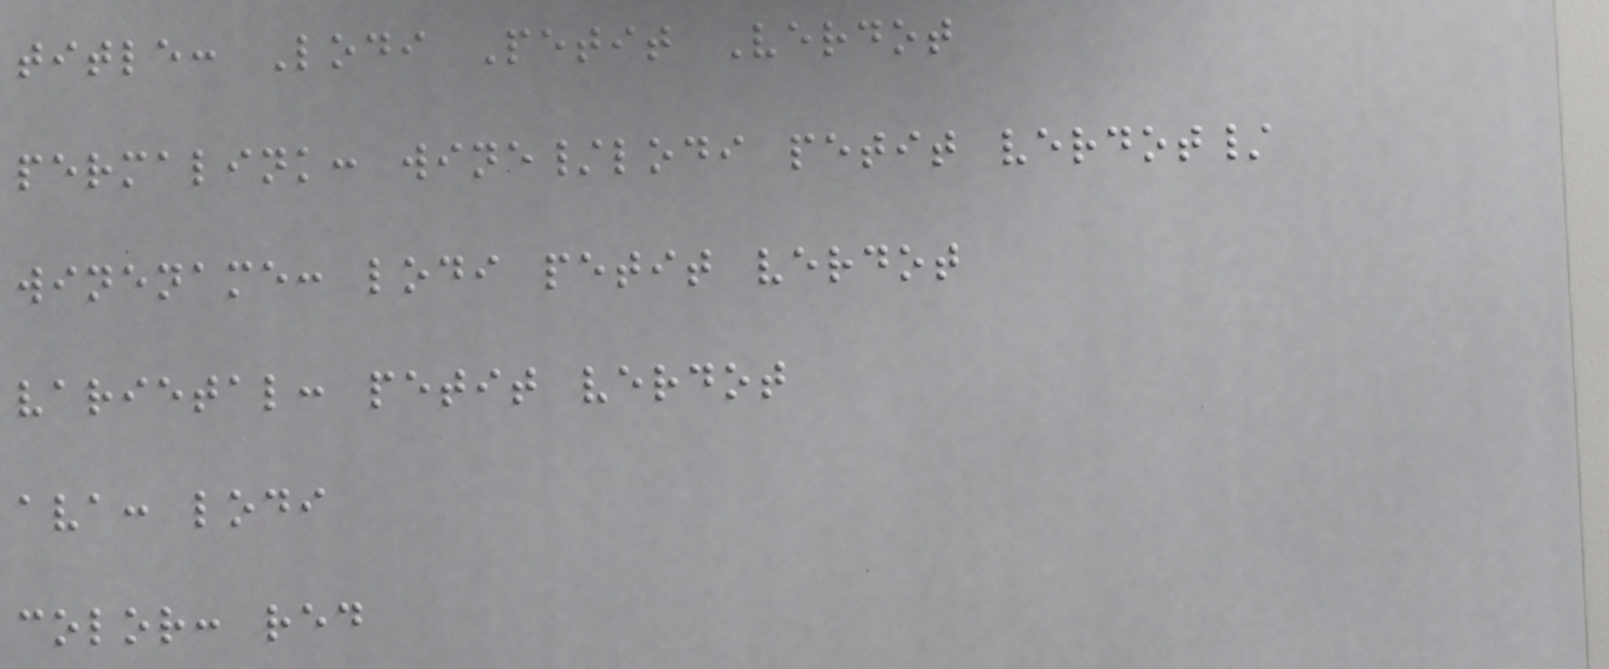title: Lodi Petit Verdot
permalink: wine/lodi petit verdot/
winename: lodi petit verdot
varietal: petit verdot
ava: lodi
color: red
